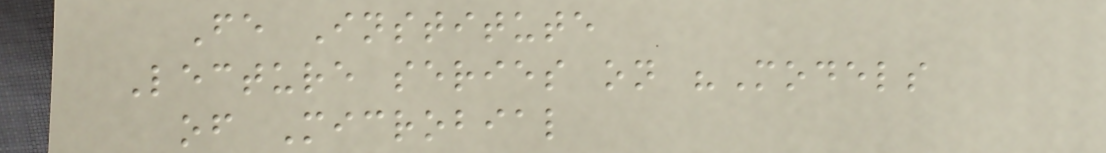Fe Institute
Lecture series on "Models
of Microbial
